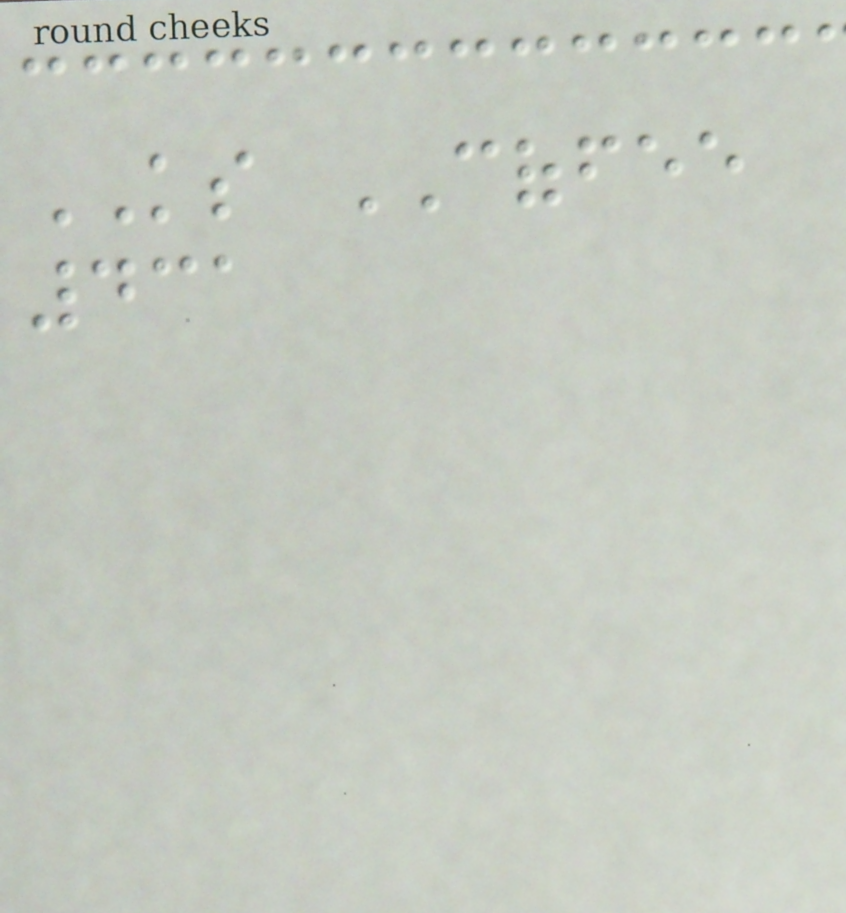KS COFFEE
431
